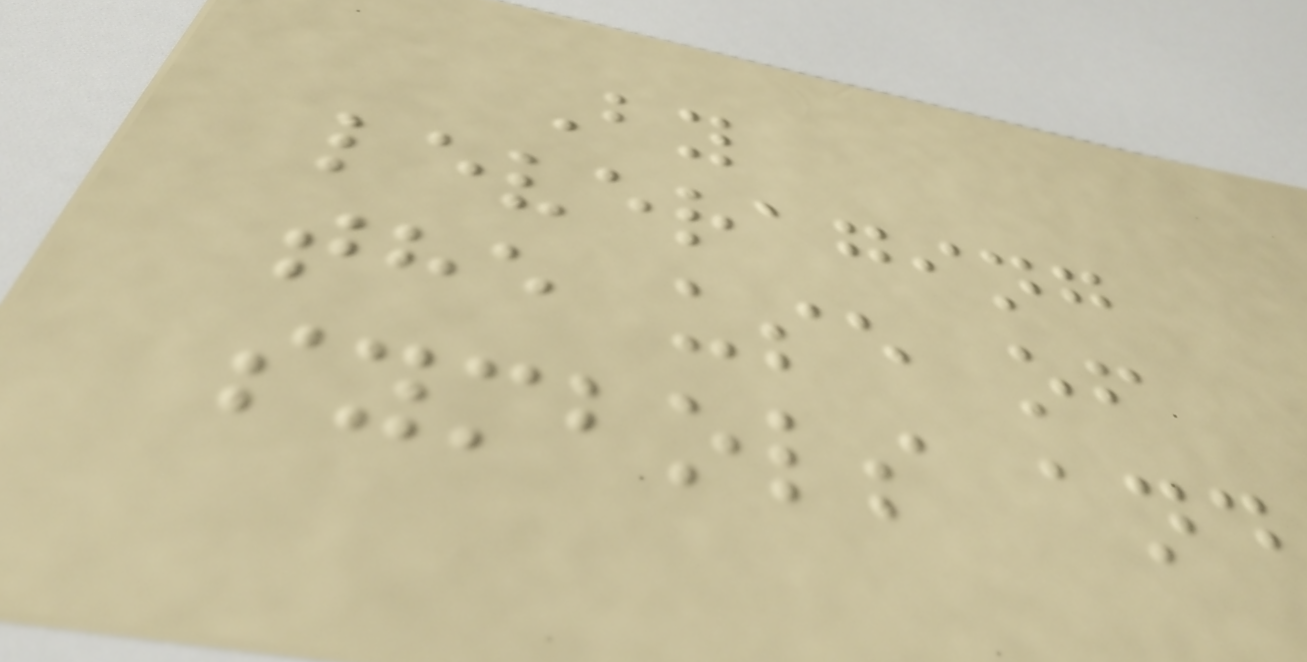By
leveraging
the use of
symbols and
